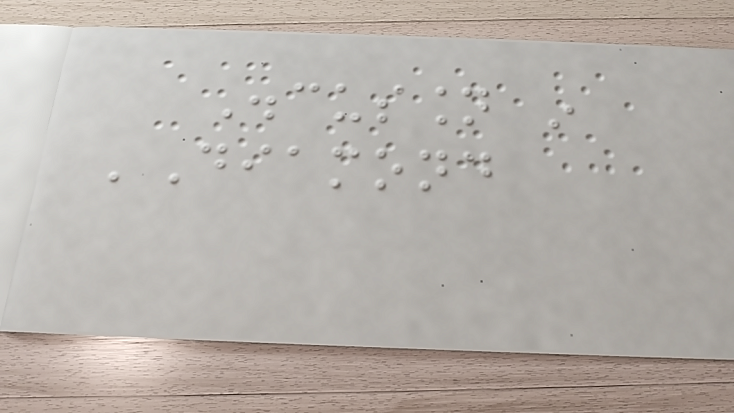Discussion in
'Diamond
